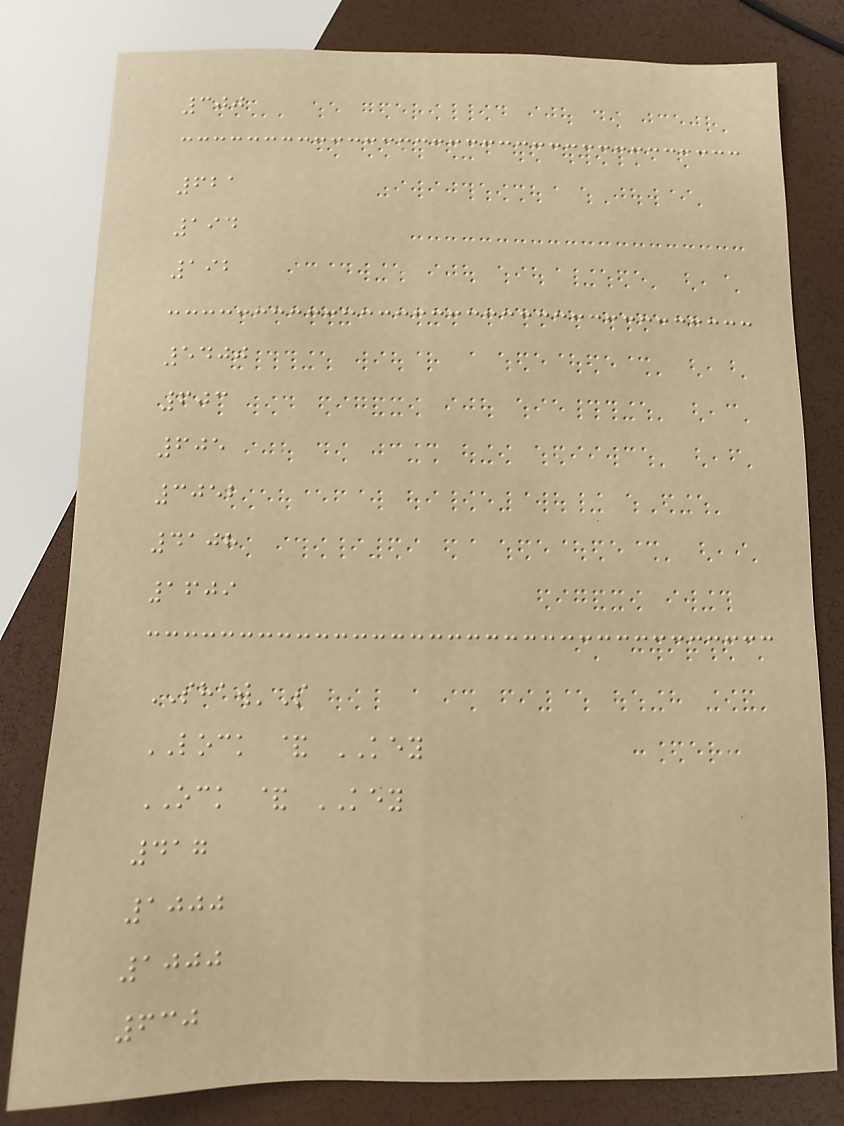300
621
194
192
5400
603
605
3052
4108
1609
SHAW'S
LOCK & KEY
OCK & KEY
417
1000
1000
630
